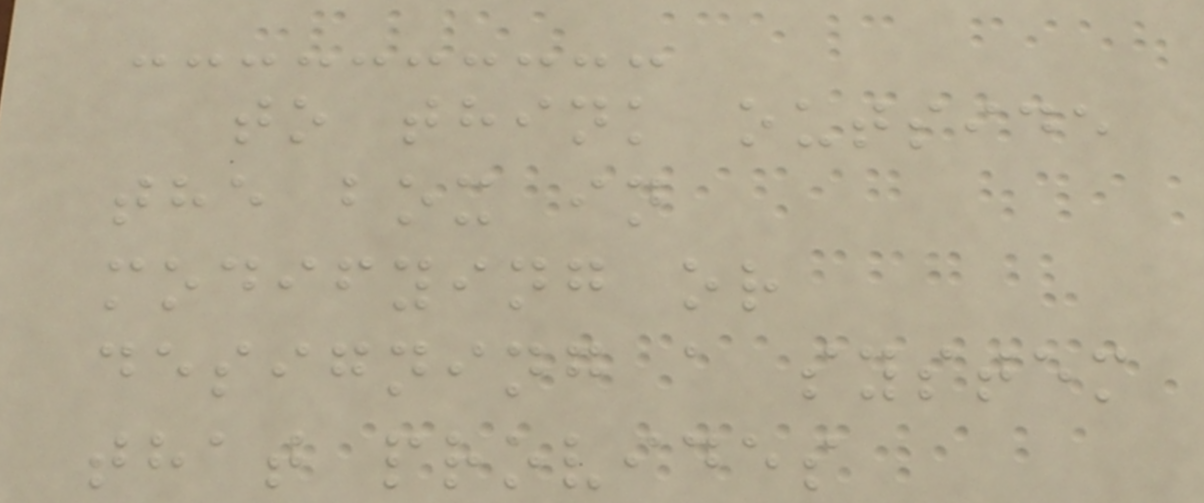to think outside
the box in
modifying or
designing a system
that provides
